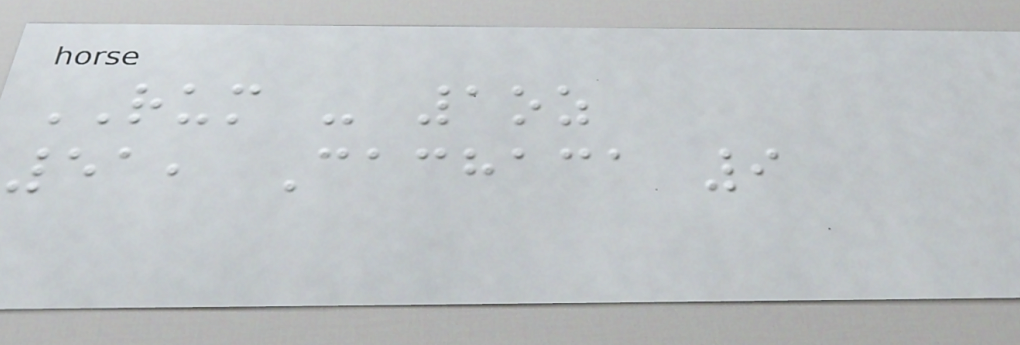RUM - 1oz
51, Cachaca 9
